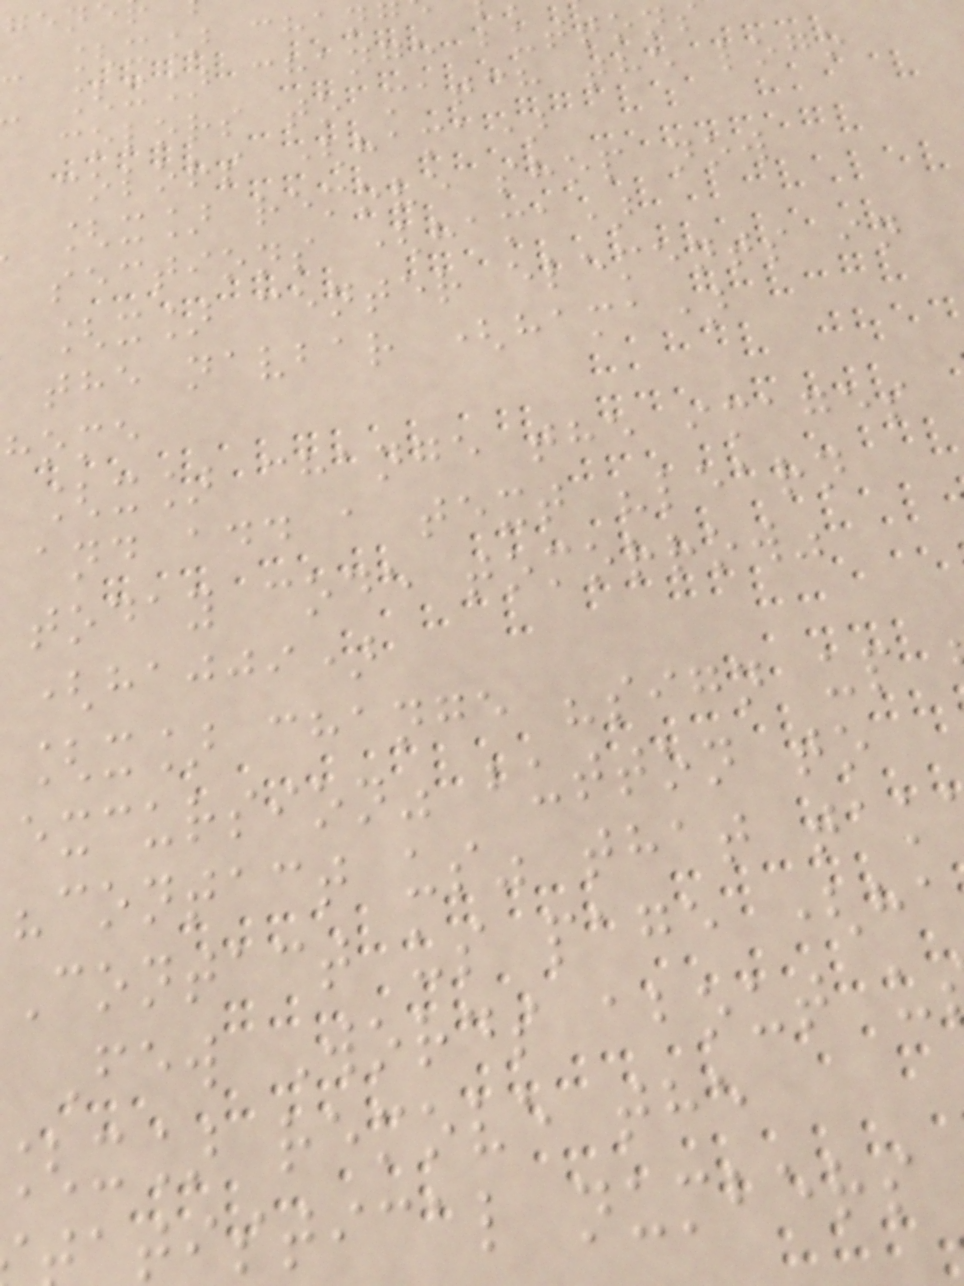- [x] chan
[x] change buttons
colors to match the logo
colors (hama)
[x] remove shop now
sections (hama)
[x] center elements in
the navbar (hama)
home
[x] change the images
and add a text "learn
today code tomorrow"
(hajji)
[x] change "sign up
excursion" button to
"contact us" that tak
Contact us page (ha
Few Words about u
x] remove the
tistical numbers
